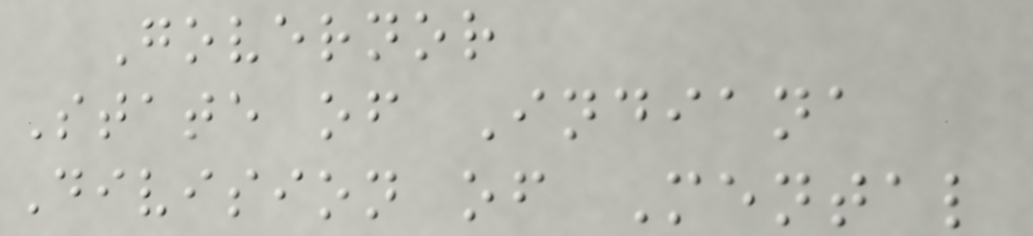Governor
State of Indiana
Division of Mental
